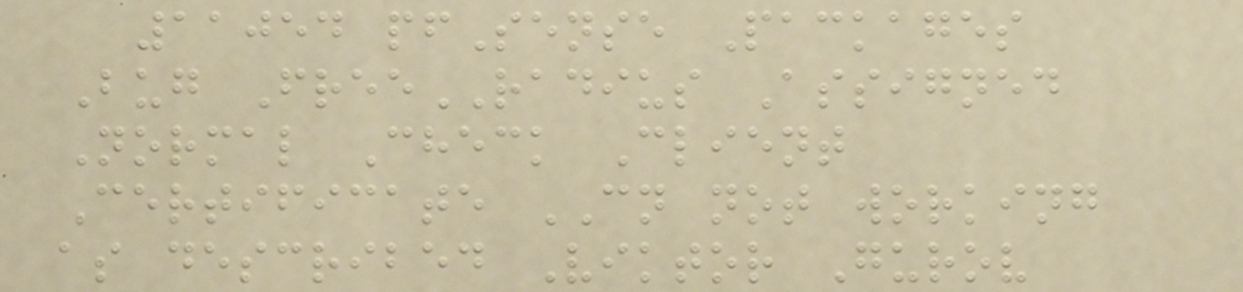11054 pfSense Packages
Bug FreeRADIUS Assigned
Normal Check Client
Certificate CN not working
as described Viktor Gurov
